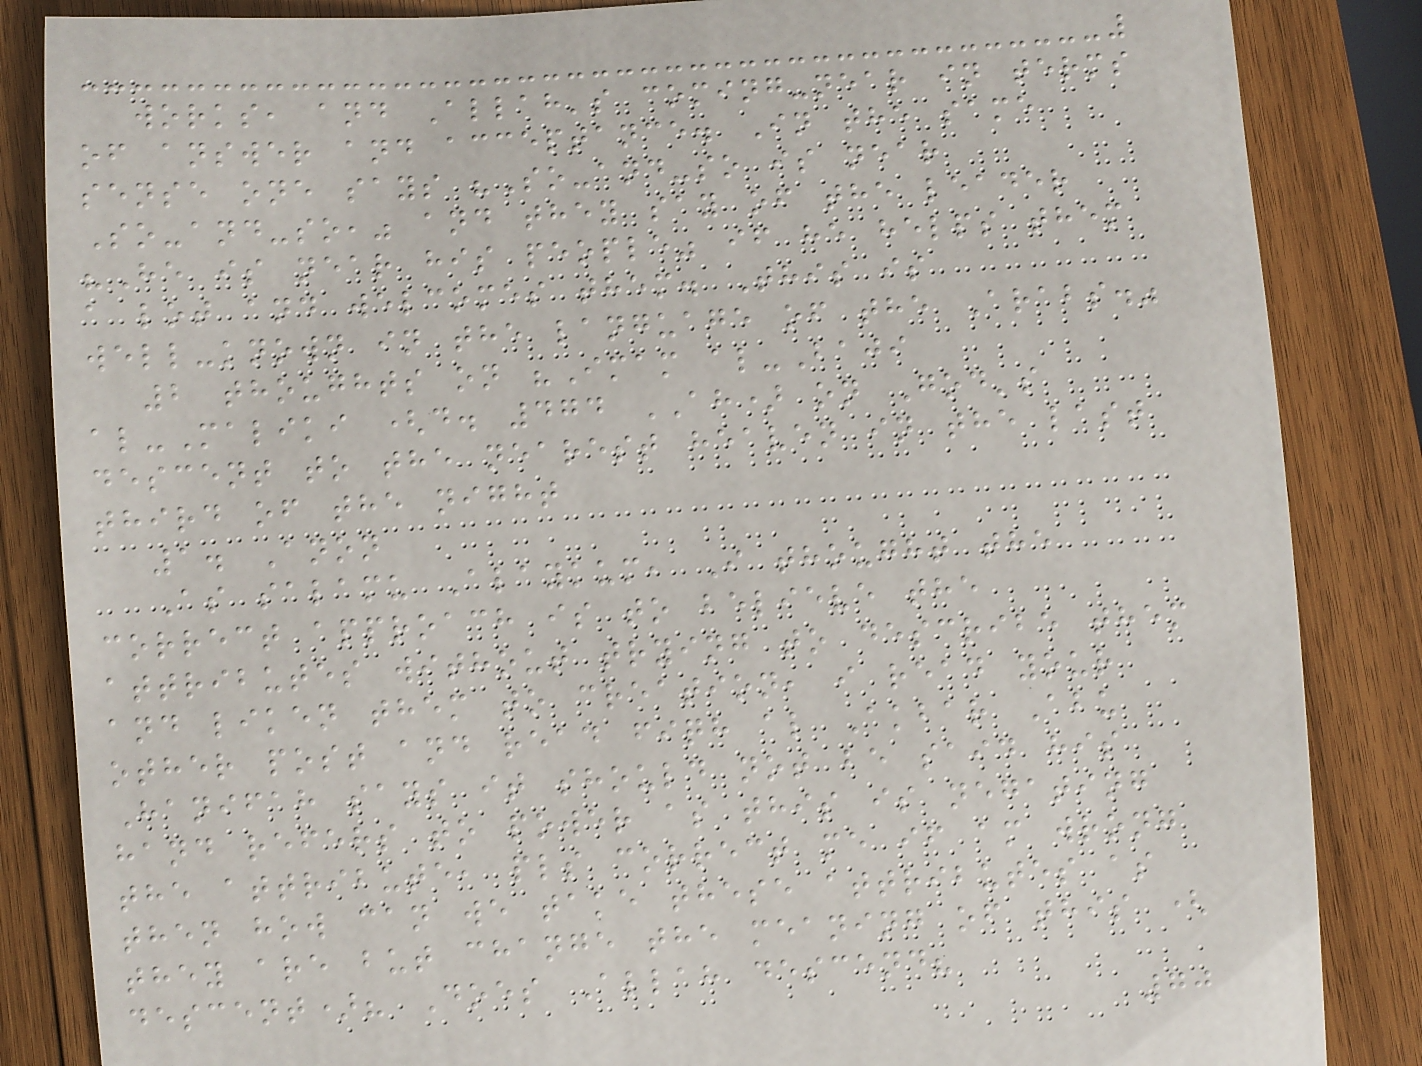works, and Allah's coming-near in terms
of answer and acceptance. In the same
sense one says "So-and-so is near
So-and-so," and they say of the leader
"He is near his people" if he helps them
a lot and welcomes them. This is
well-known in the language of the Arabs."
2 thoughts on "Imam al-Baji
al-Maliki (d. 474 AH) on God's
descent to the nearest heaven in the last
third of the night
1. Anon
As salamu Alaykum, I thought the
correct approach is to believe the
attributes without trying to describe them
and liken them to creation, i read your
other post and read fiqh al Akbar Abu
Hanifah says it should not be said his
hand refers to power as this is negating
the attribute, pls correct me if am wrong
then how can we take these attributes as
they are but change the meaning of this (
descent)? Does Allah descend?
70
